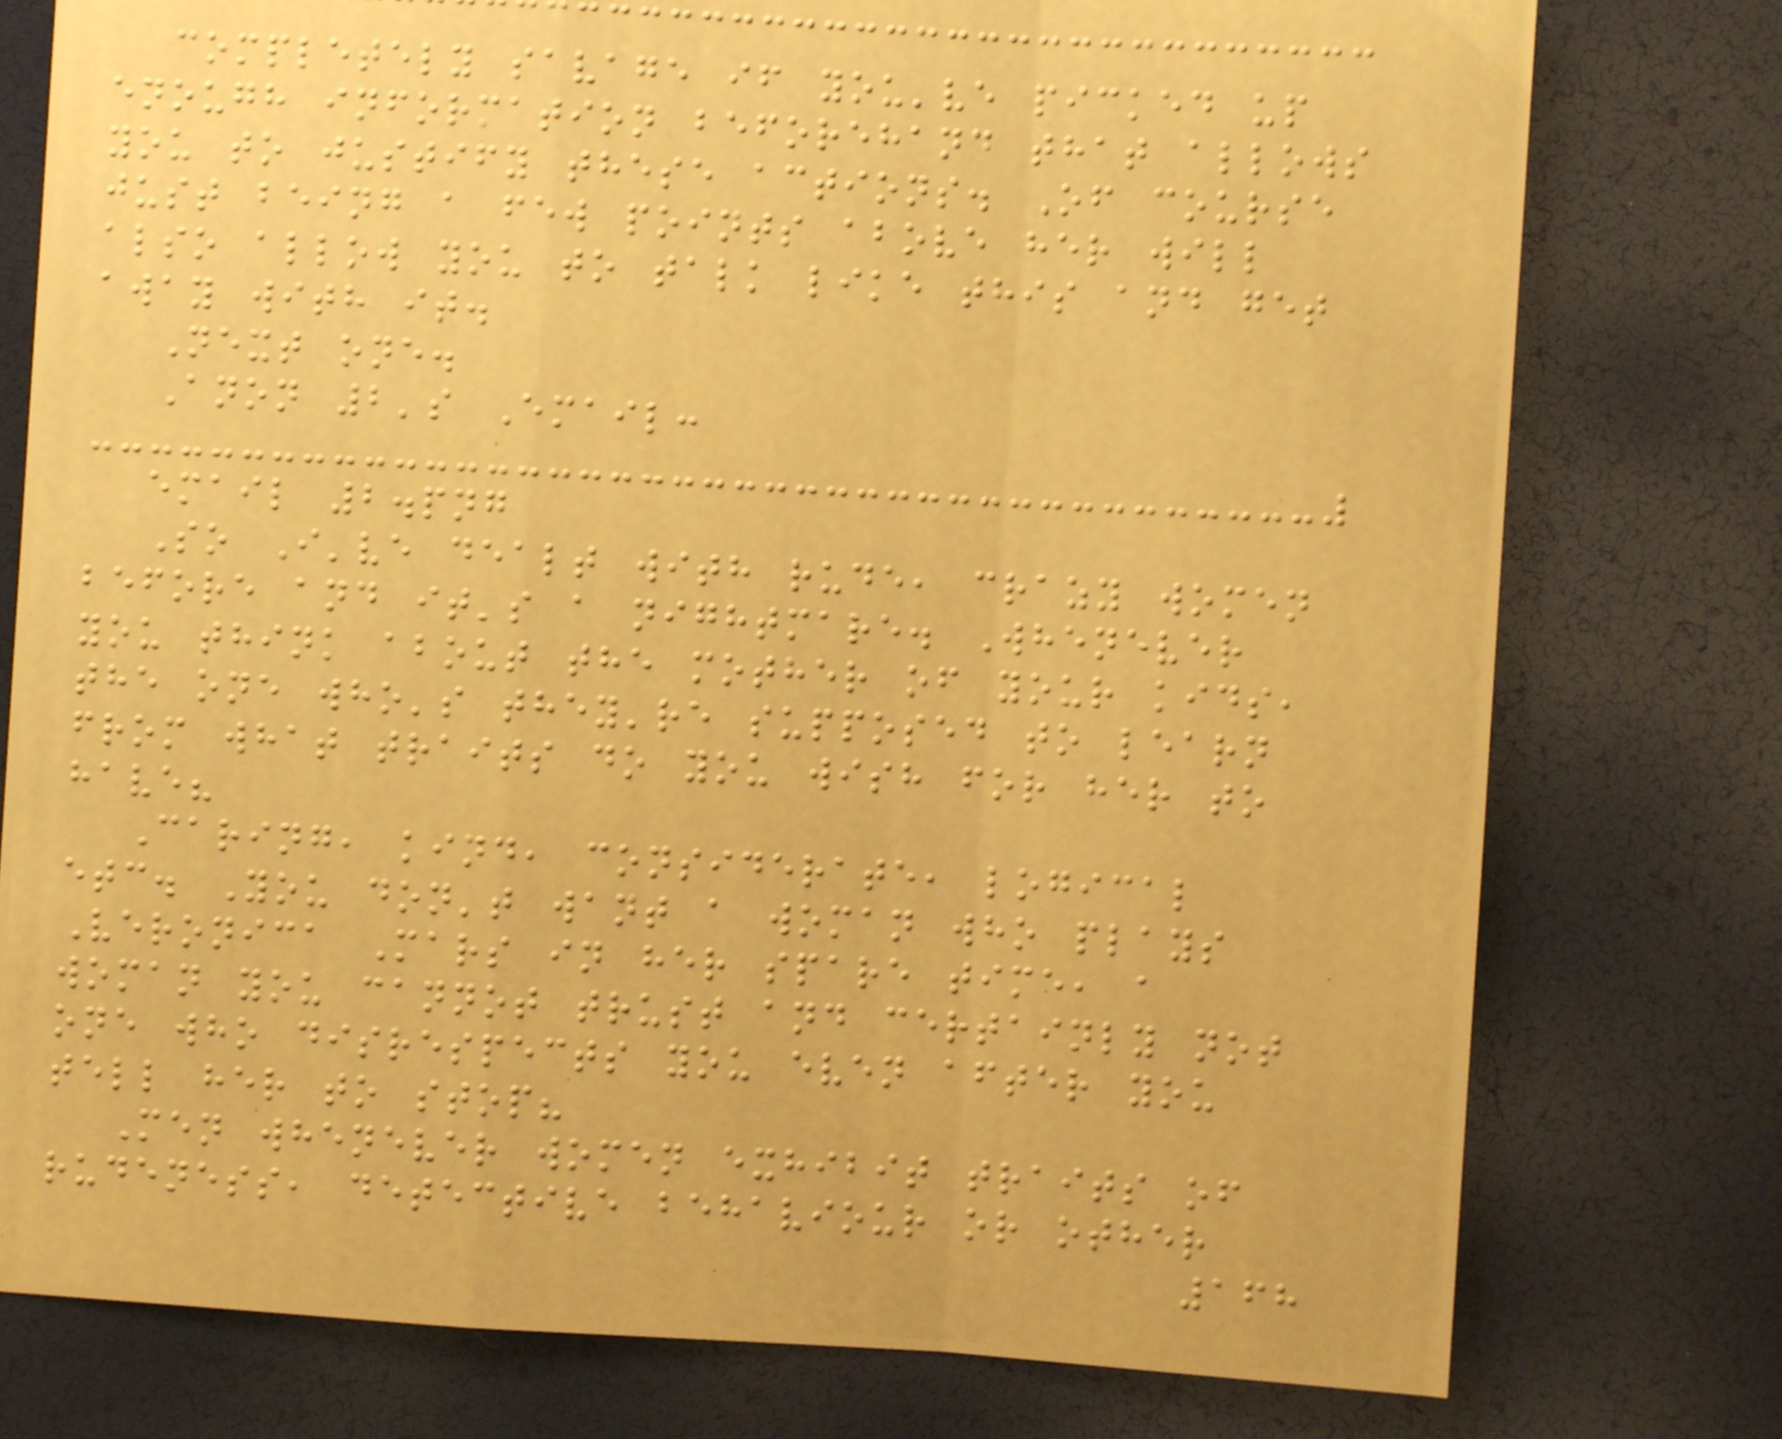completely savage if you've picked up
enough information beforehand that allows
you to justify these actions. Of course
just being a few points above her will
also allow you to talk like this and get
away with it.
Next one.
Anon 2's Email:
email 2.png
So I've dealt with rude, crazy women
before and it's a nightmare. Whenever
you think about the mother of your kids,
the one who's they're supposed to learn
from what traits do you wish for her to
have?
Caring, kind, considerate, logical
etc. You don't want a woman who plays
Veronica Mars in her spare time, a
woman you cannot trust and certainly not
one who disrespects you even after you
tell her to stop?
Men whenever women exhibit traits of
rudeness, detective behaviour or other
168
